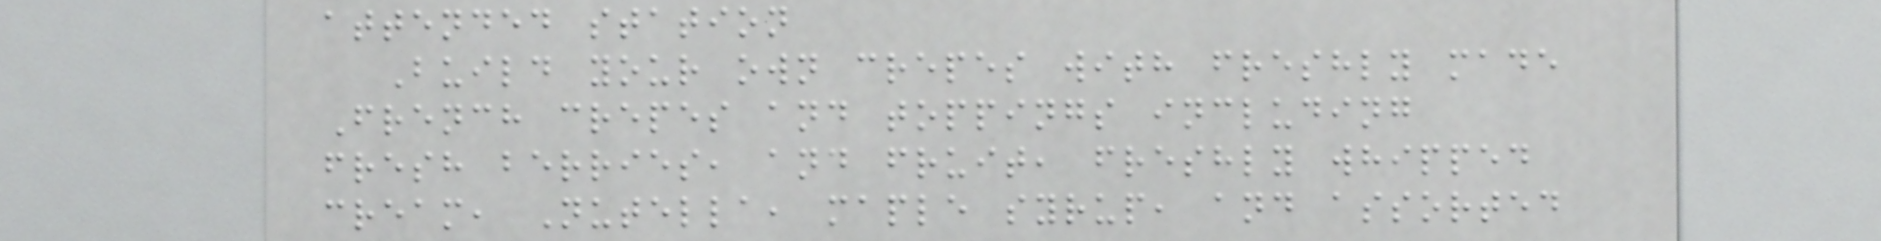attended station
Build your own crepes with freshly made
French crepes and toppings including
fresh berries, and fruit, freshly whipped
cream, Nutella, maple syrup, and assorted
